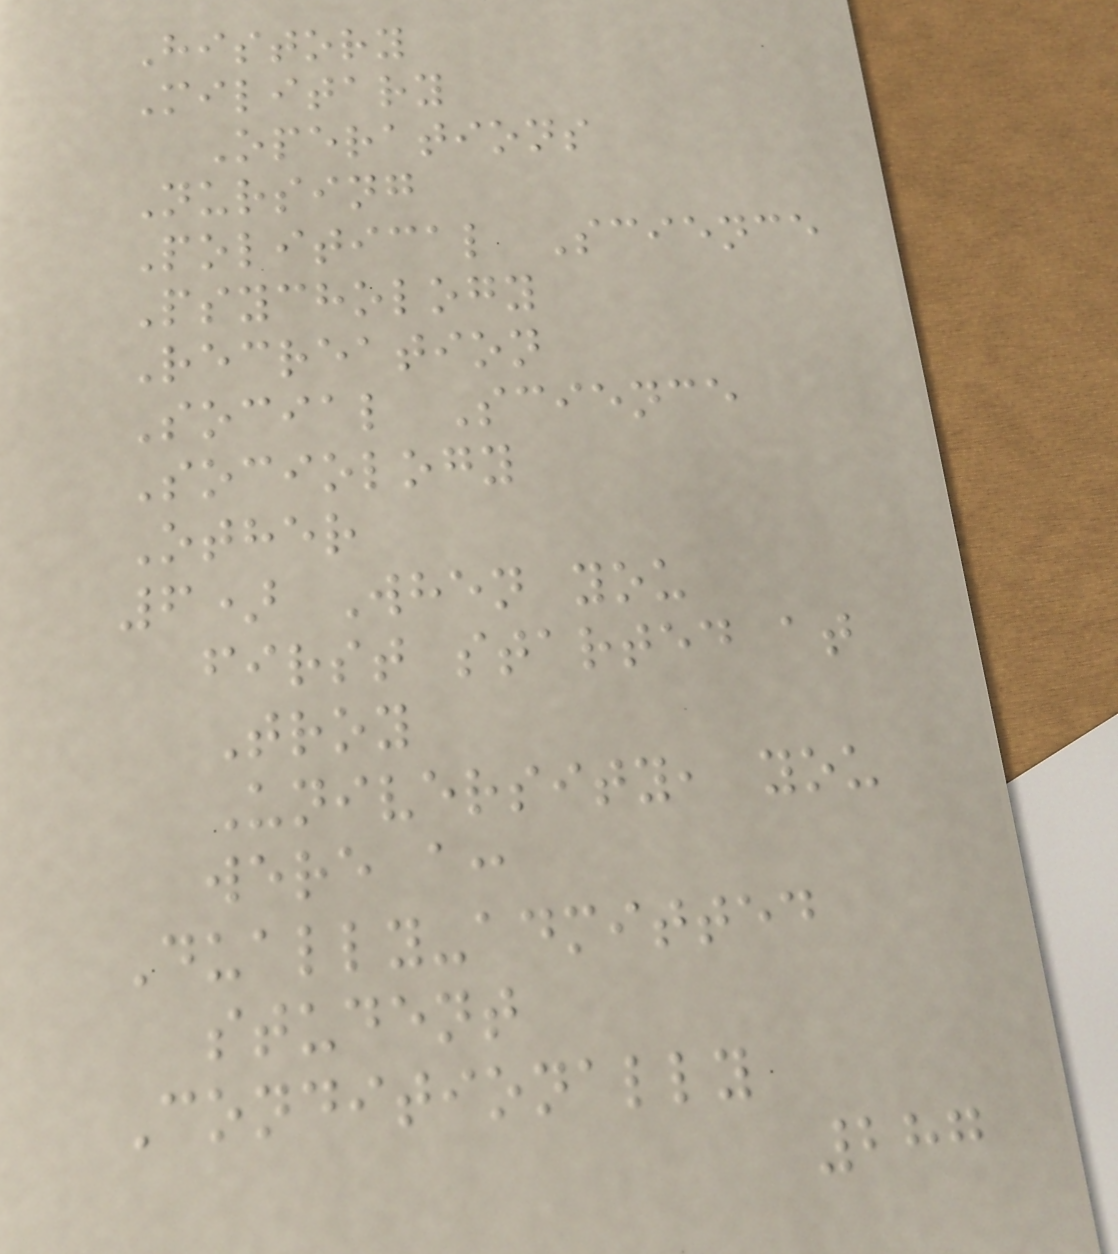History
Military
Operations
Nursing
Political Science
Psychology
Recreation
Social Science
Sociology
Other
6) When you
first started at
Troy
University, you
were a:
Dually-admitted
student
Conditionally
287
